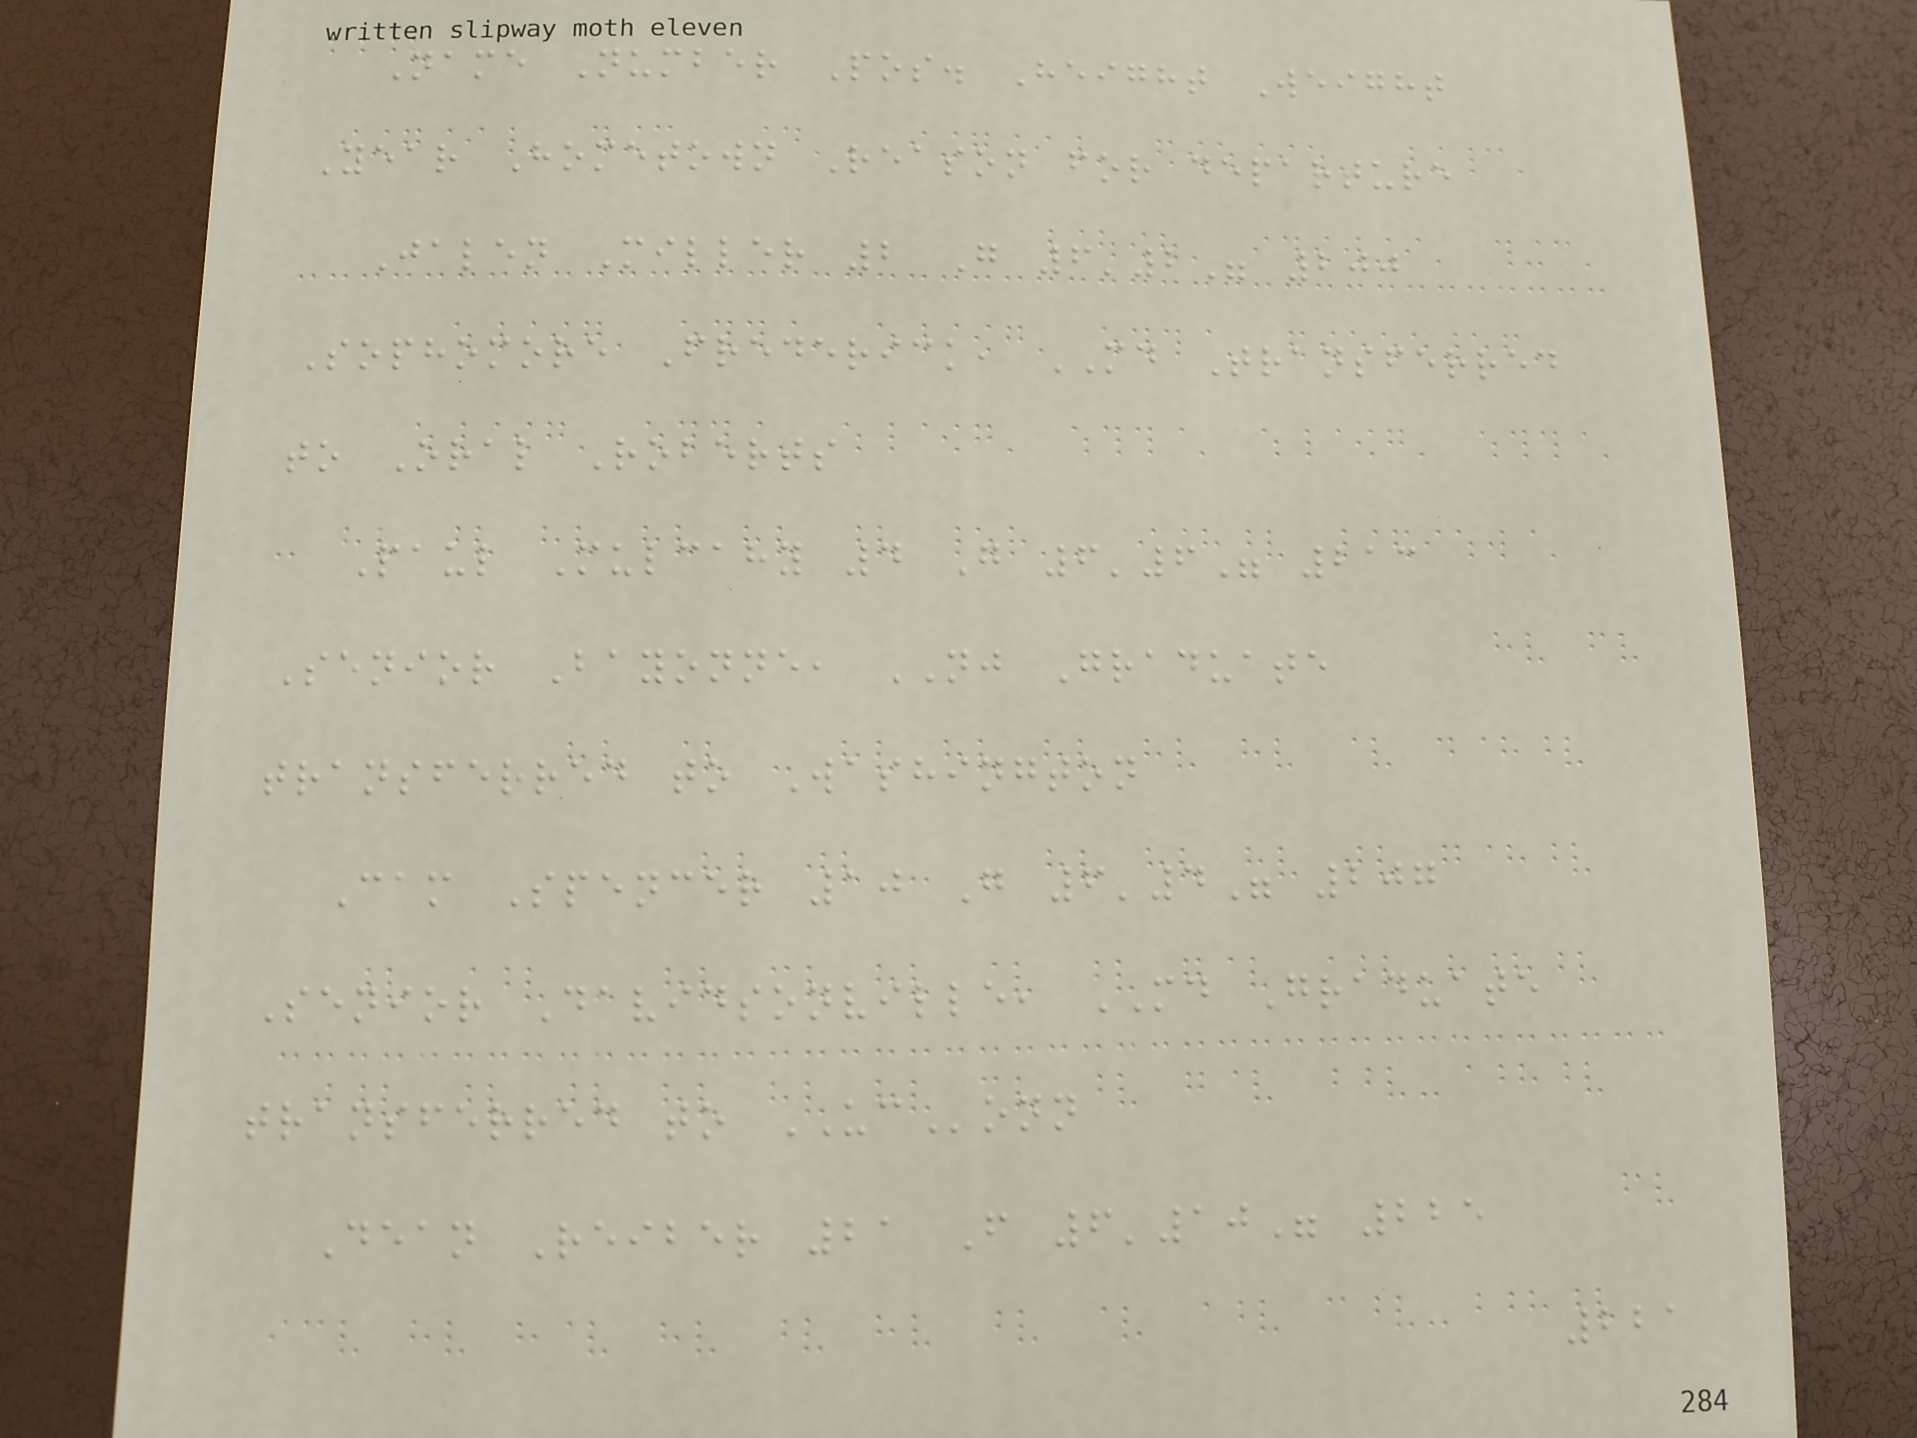Name Number Pos. Height Weight
Year Hometown Reason for departure
Jalen Miller 2 G 6'2" 200
Sophomore Frederick, MD Transferred
to Oral Roberts
Paul Mulcahy 4 G 6'6" 213
Senior Bayonne, NJ Graduate
transferred to Washington
Cam Spencer 10 G 6'4" 207
Senior Davidsonville, MD Graduate
transferred to UConn
Dean Reiber 21 F 6'10" 225
221
